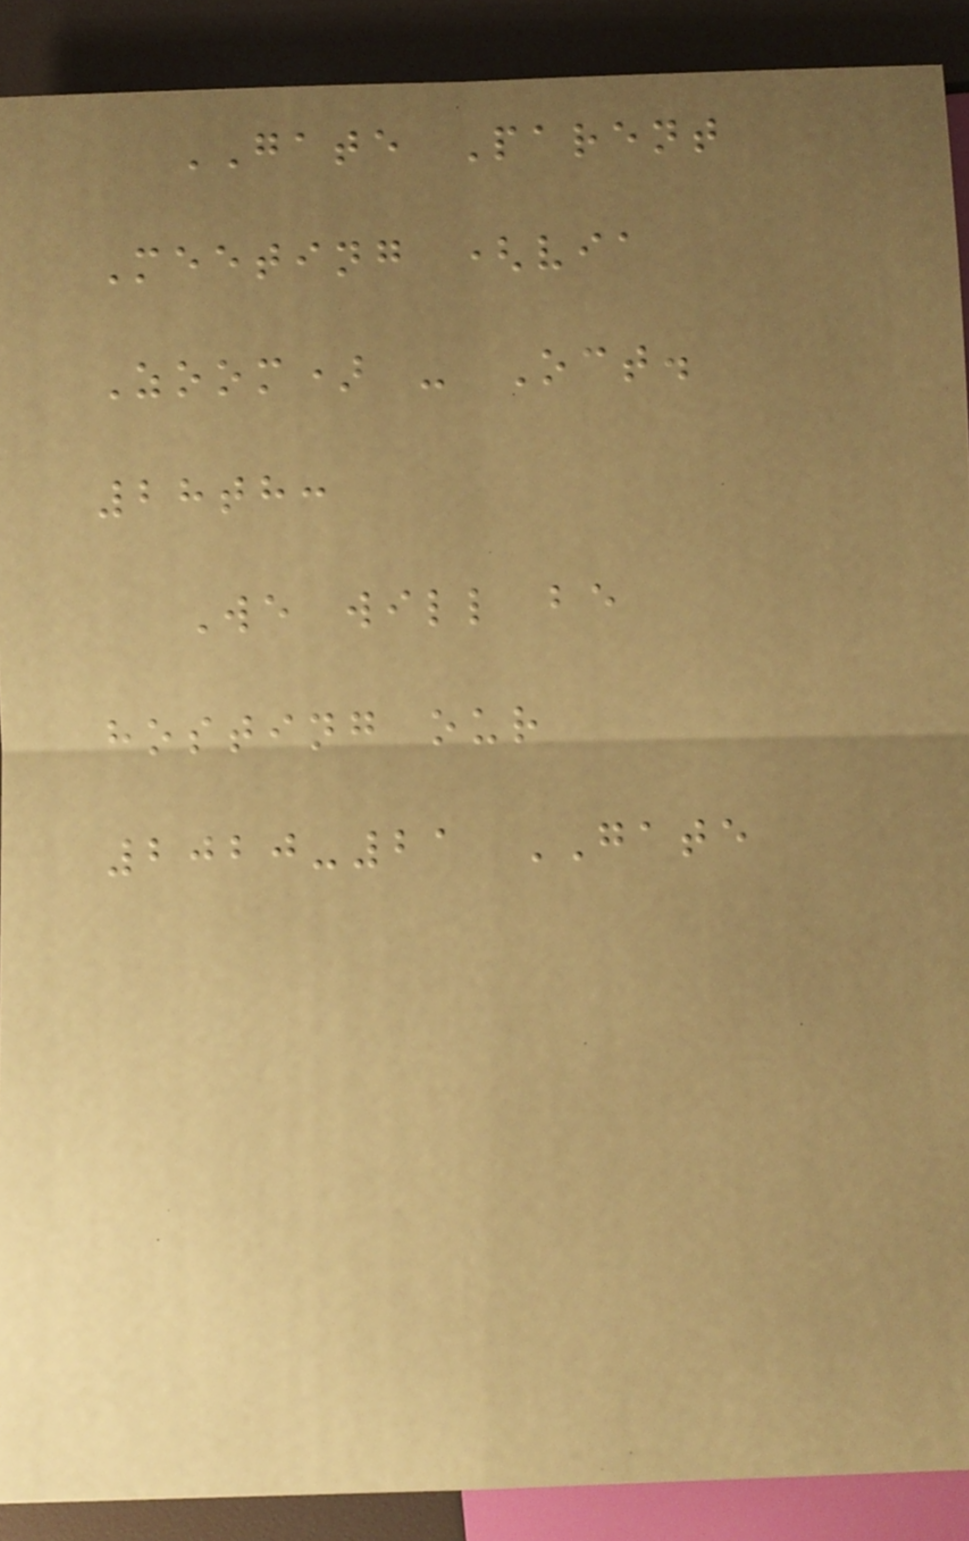GATE Parent
Meeting (via
Zoom) - Oct.
28th:
We will be
hosting our
2020-21 GATE
